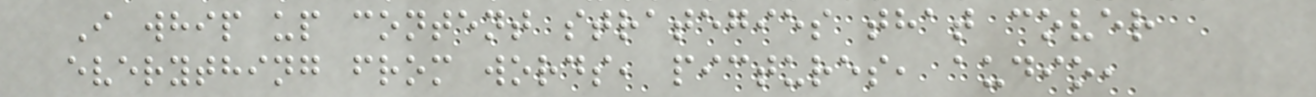I whip up content strategies that cover
everything from words, pictures, audio,
